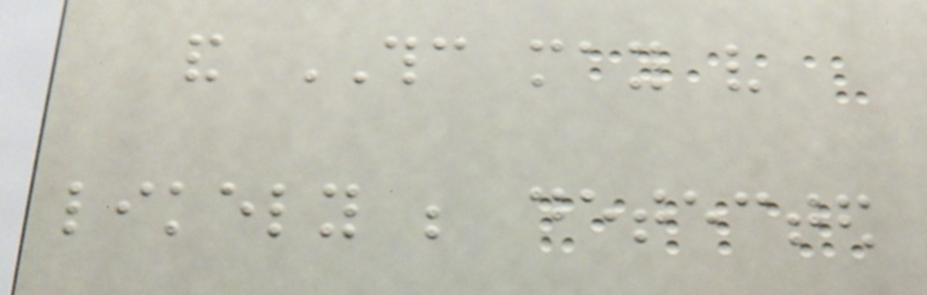and THC may very
likely be detected
